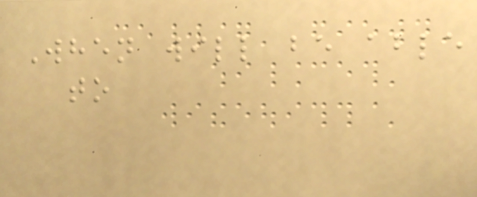When will be able
to
